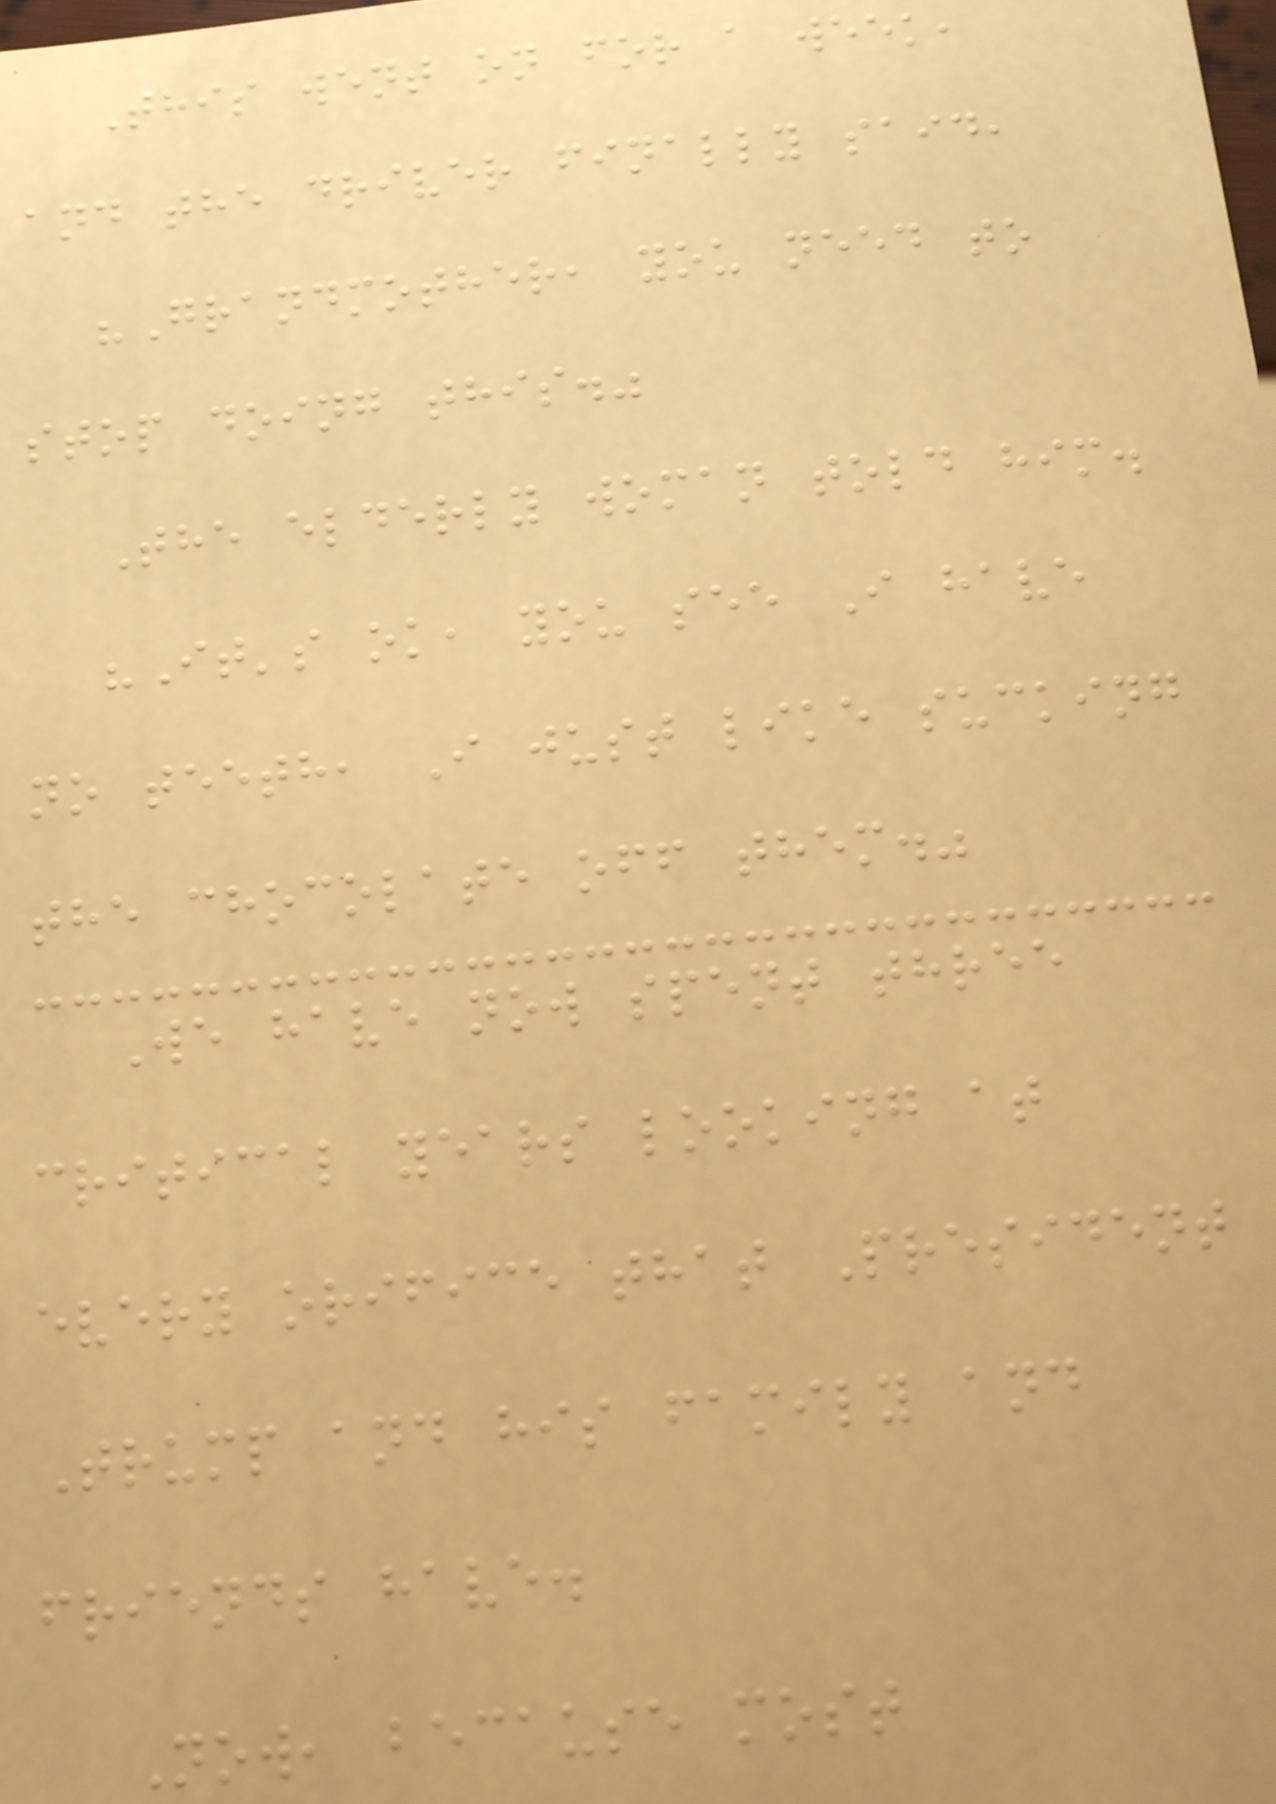This went on for a week,
and the driver finally said,
"Grandmother, you need to
stop doing this."
The elderly woman told him.
"It's ok, you see I have
no teeth, I just like sucking
the chocolate off them."
We have now spent three
critical years looking at
every orifice that President
Trump and his family and
friends have.
Now, because most
